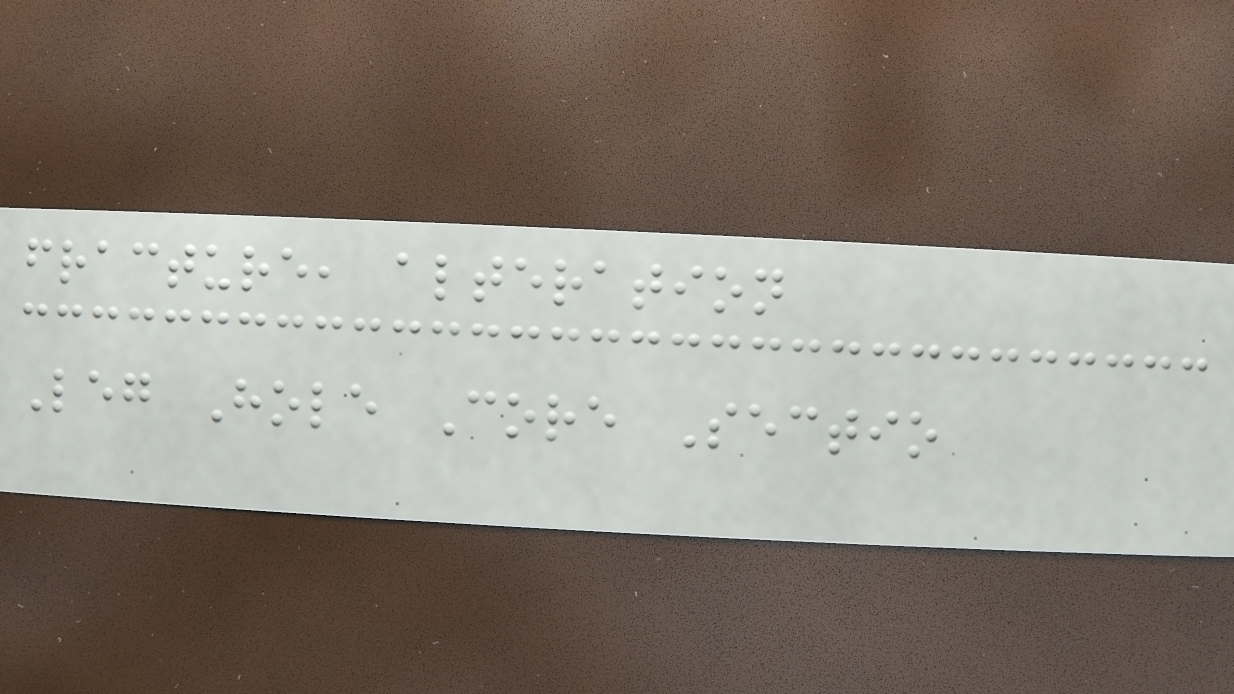fracture, alteration
Leg Hole Core Sectio
